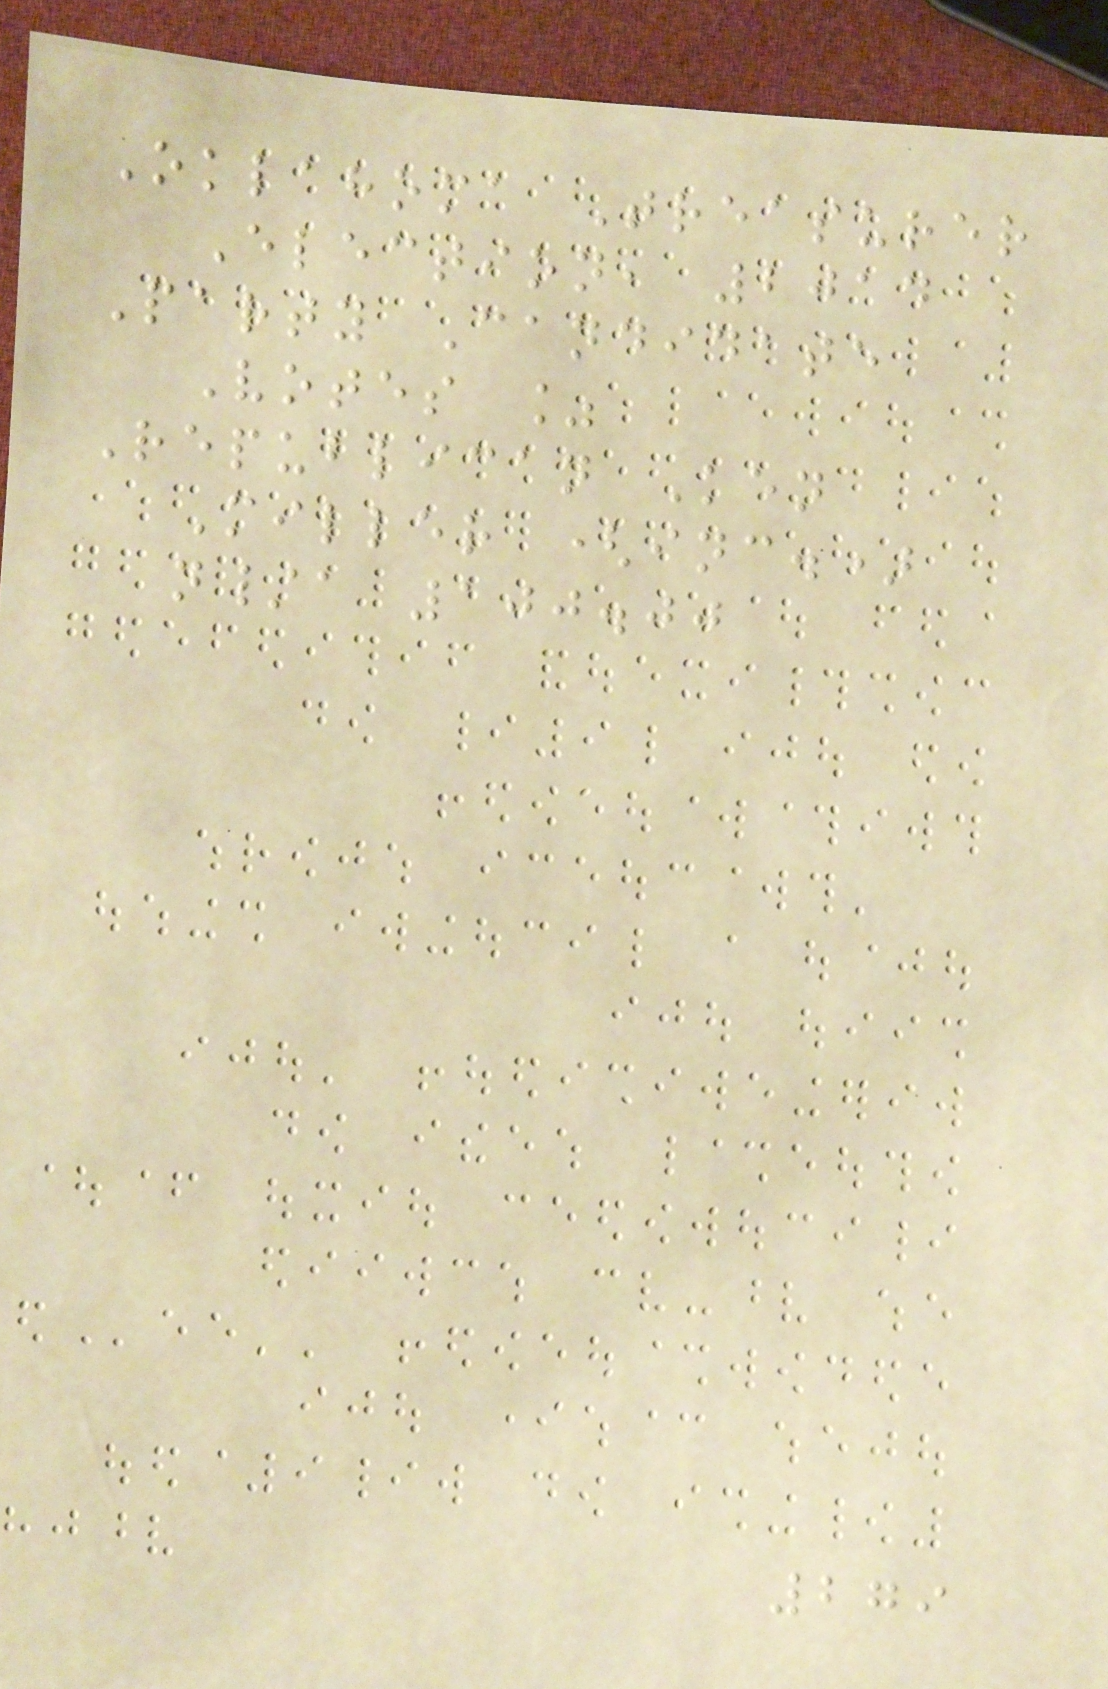Oklahoma Treasurer
Election, 2014
Party Candidate
Votes %
Republican Ken
Miller (inc.)
n/a 100.00
279
